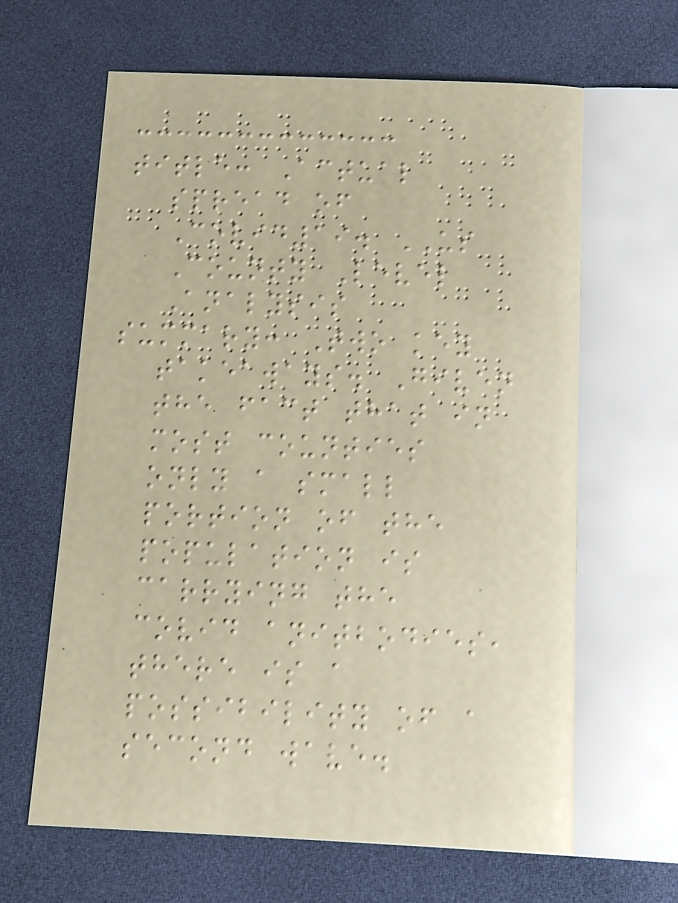title: Actual
spread of
Covid19. US
County Level
Analysis
summary: Two key
takeaways. Given
the fact that in
most counties
only a small
portion of the
population is
carrying the
covid anitbodies,
there is a
possibility of a
second wave.
